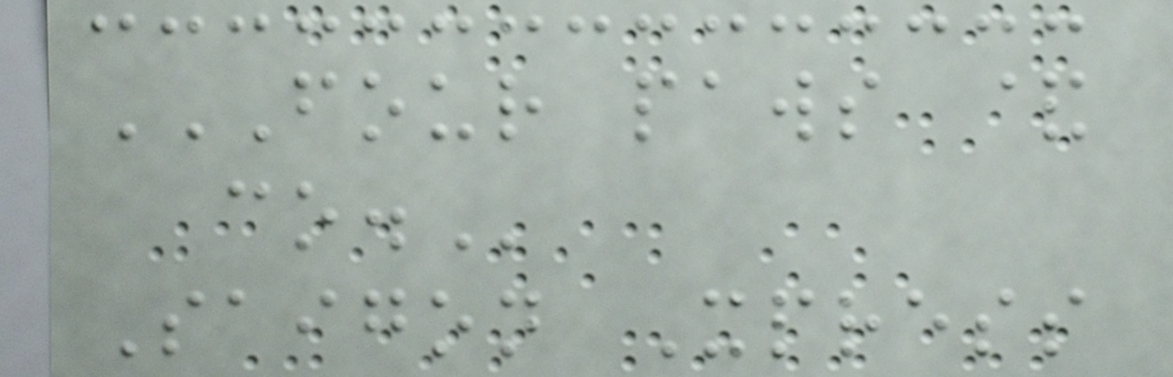FOUR PAWS &
CO.
Saigon Xpress
